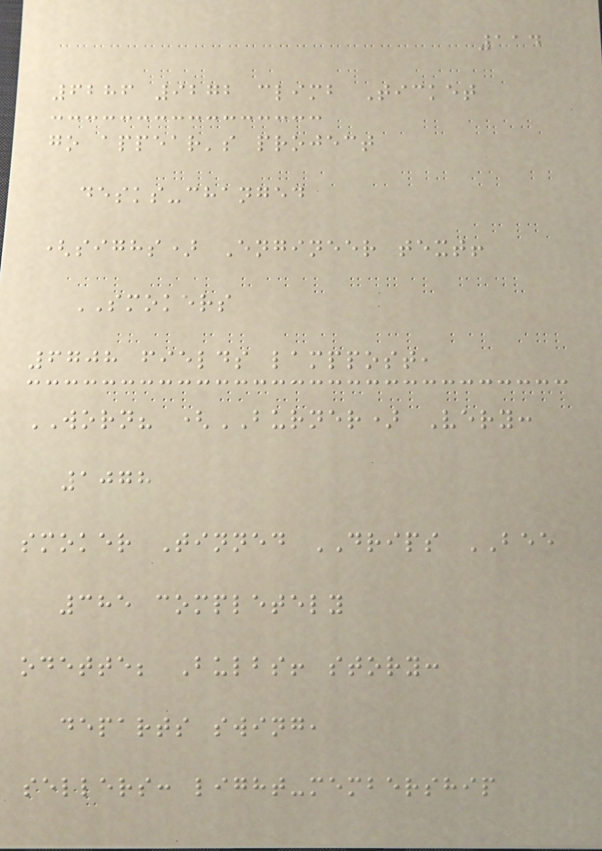114
6286 9272 climb Ticket
go appear's project
desks-changed
(sighs) Engineer text!
SMOKERS
6708 fields lamppost,
WORN? (BURNER) Very:
1078
smoker Tinned DRIPS BEE
385 completely
odette; Bulbs! story:
departs swing,
sellers: light-membership
